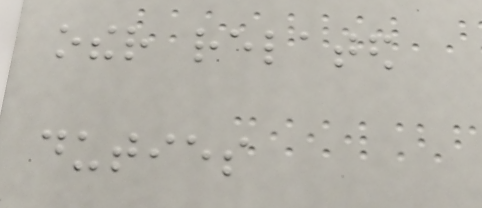other related
duties
